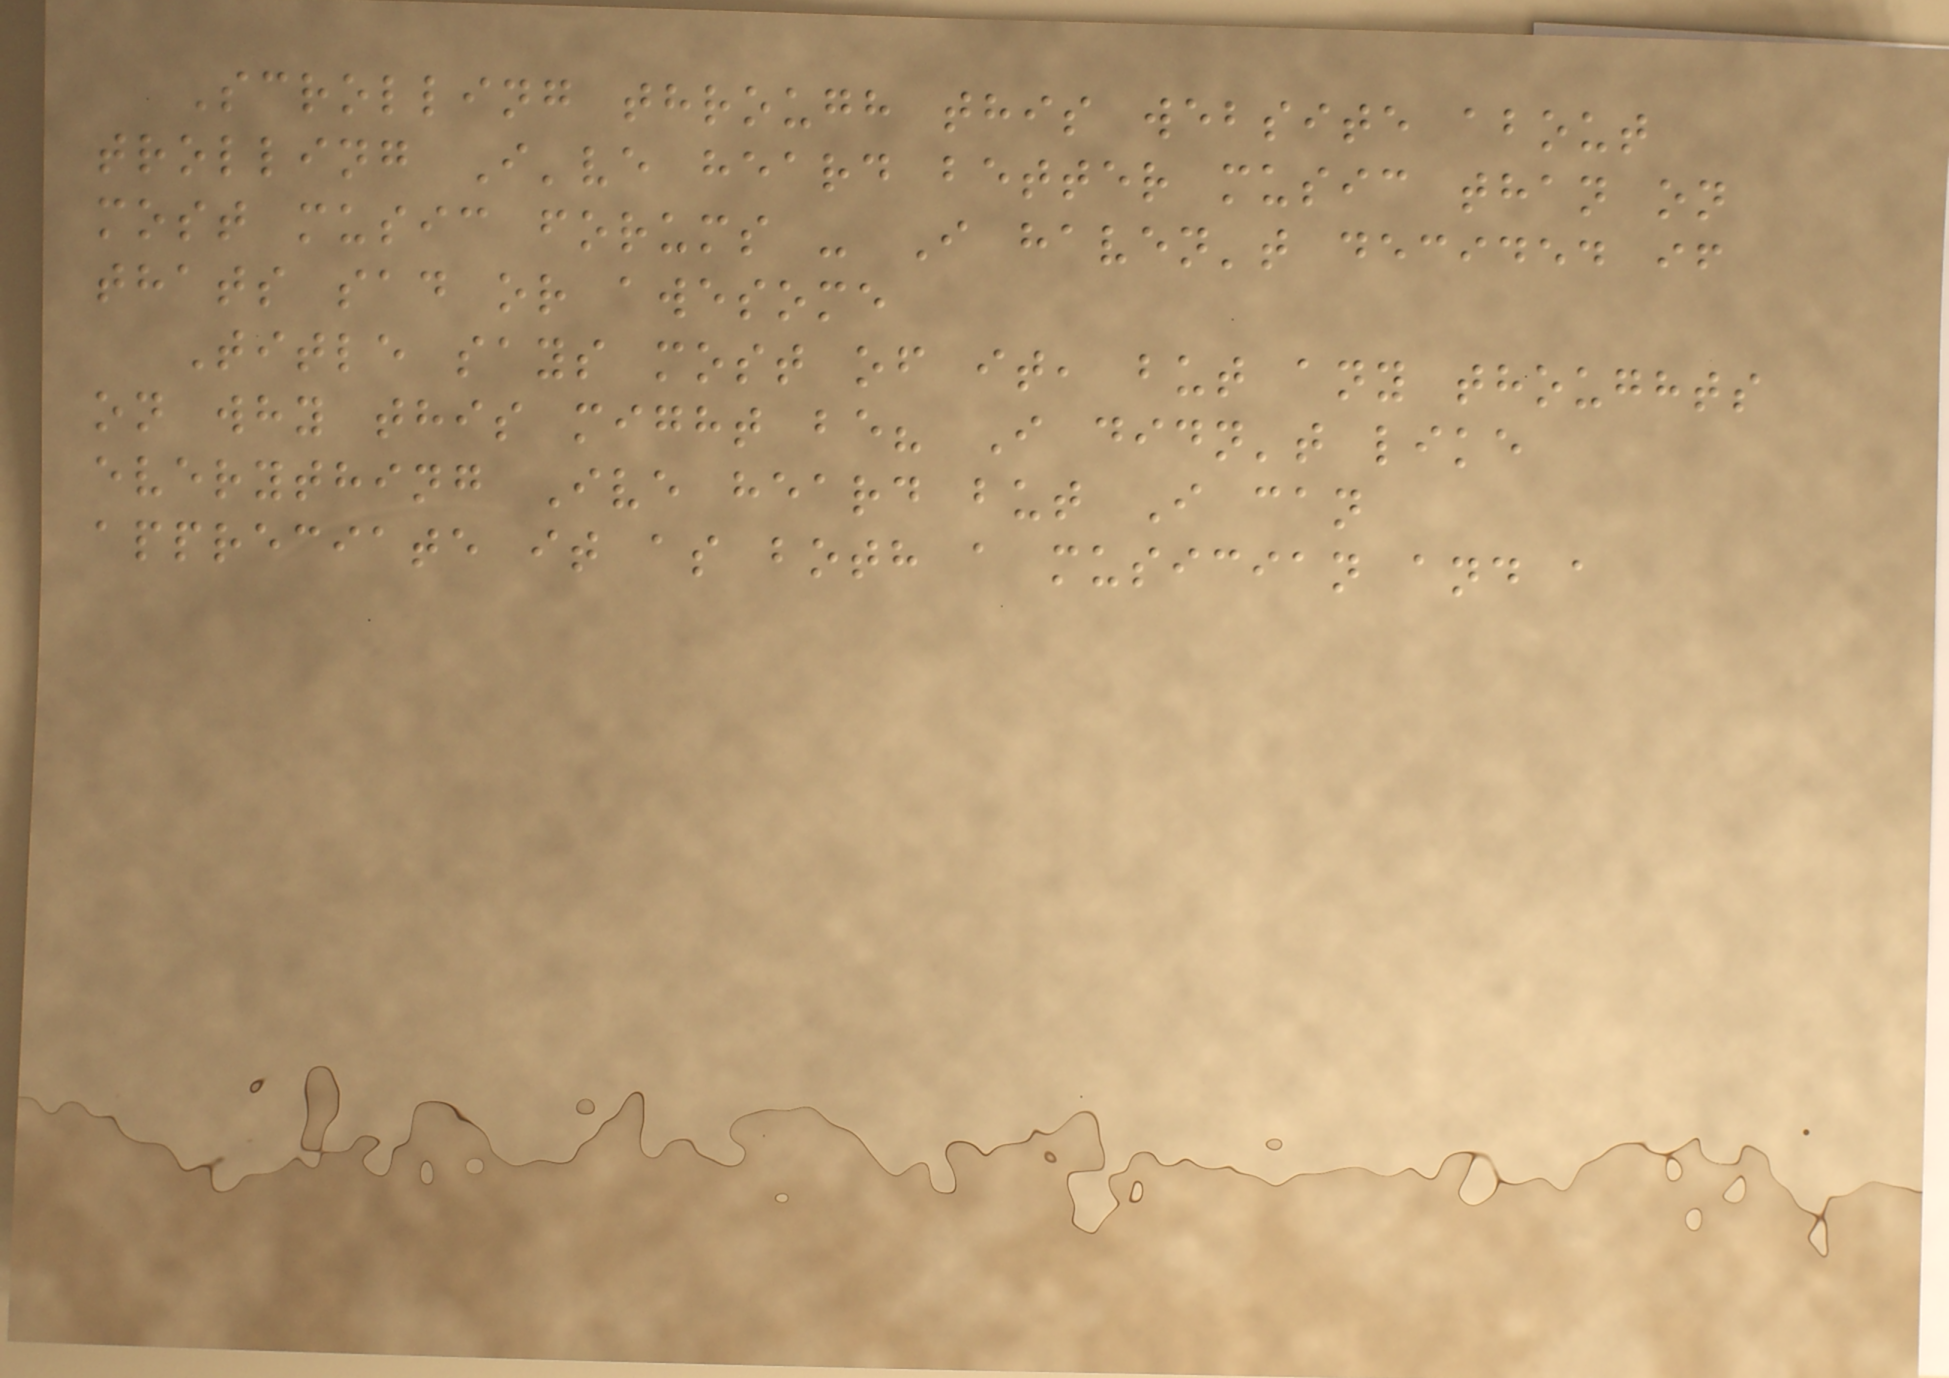Scrolling through this website about
trolling I've heard better music than on
most music forums - I haven't decided if
thats sad or awesome
Title says most of it, but any thoughts
on why this might be? I didn't like
everything Ive heard but I can
appreciate it as both a musician and a
